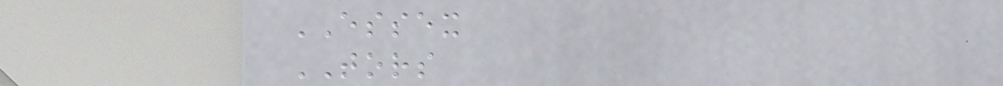ESSEX
TORS
